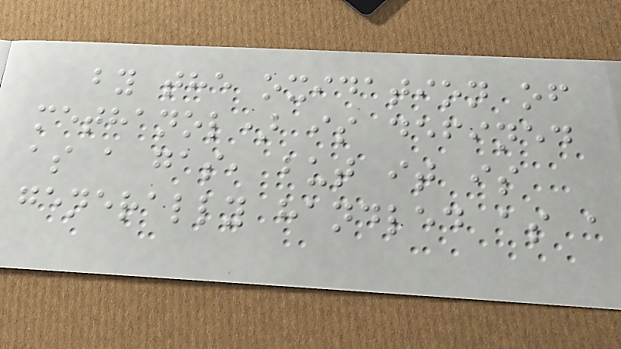by the oxidation of
methanol) is defined
as a gas, but it is
generally handled as a
